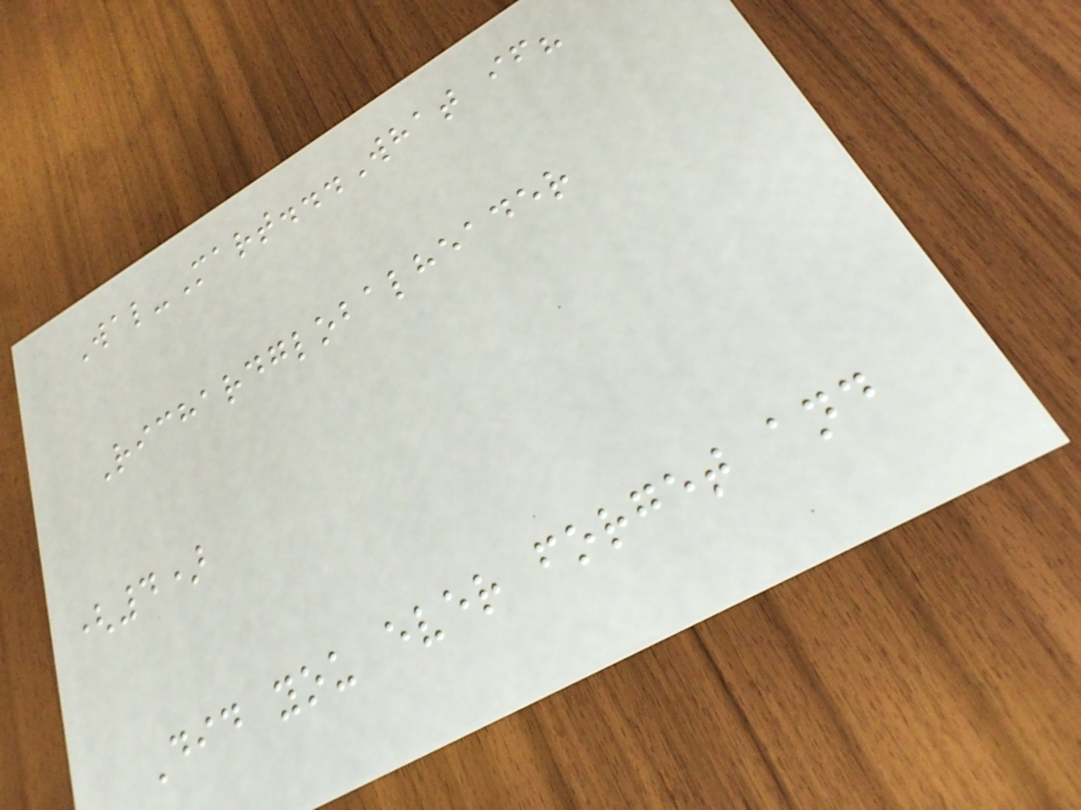Wal-Mart...What if?
Richardglobalheader
(4)
Did you ever forget and
